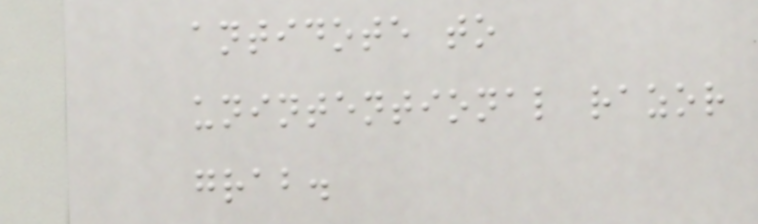antidote to
unintentional razor
grab.
